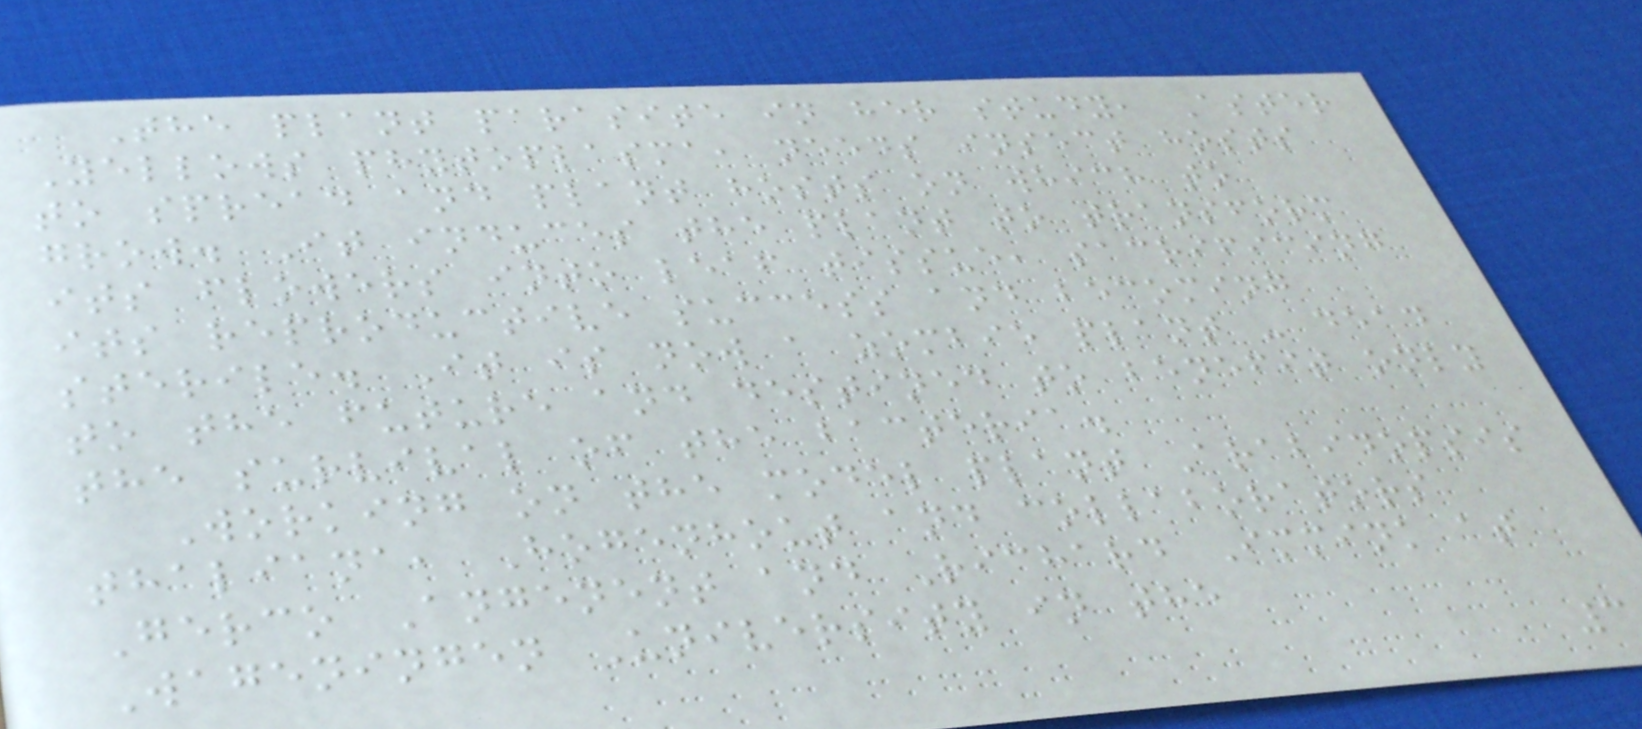The plant parasite in her study, Aster
Yellows phytoplasma, needs insect hosts
to spread and plant hosts on which to
grow. It induces the plant to transform
its flowers into leaf tissue, sacrificing
its reproductive success and becoming
sterile. It is now a zombie plant - dead
to the future and destined to benefit only
the survival of the bacteria.
Working on the model plant Arabidopsis
thaliana, Hogenhout and collaborators
Gerco Angenent and Richard Immink at
Wageningen University in the
3
